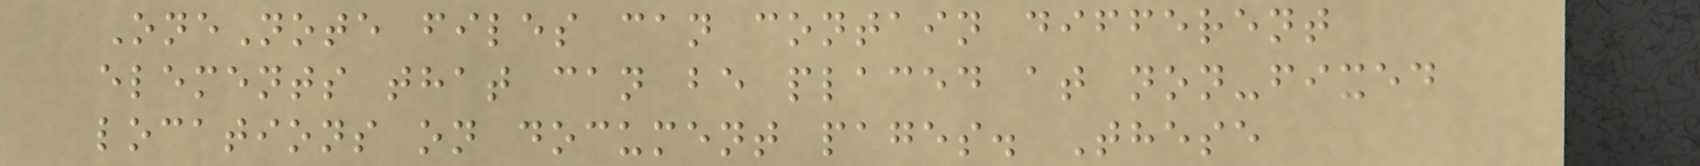OneNote files can contain different
elements that can be placed at non-fixed
locations on document pages. These
